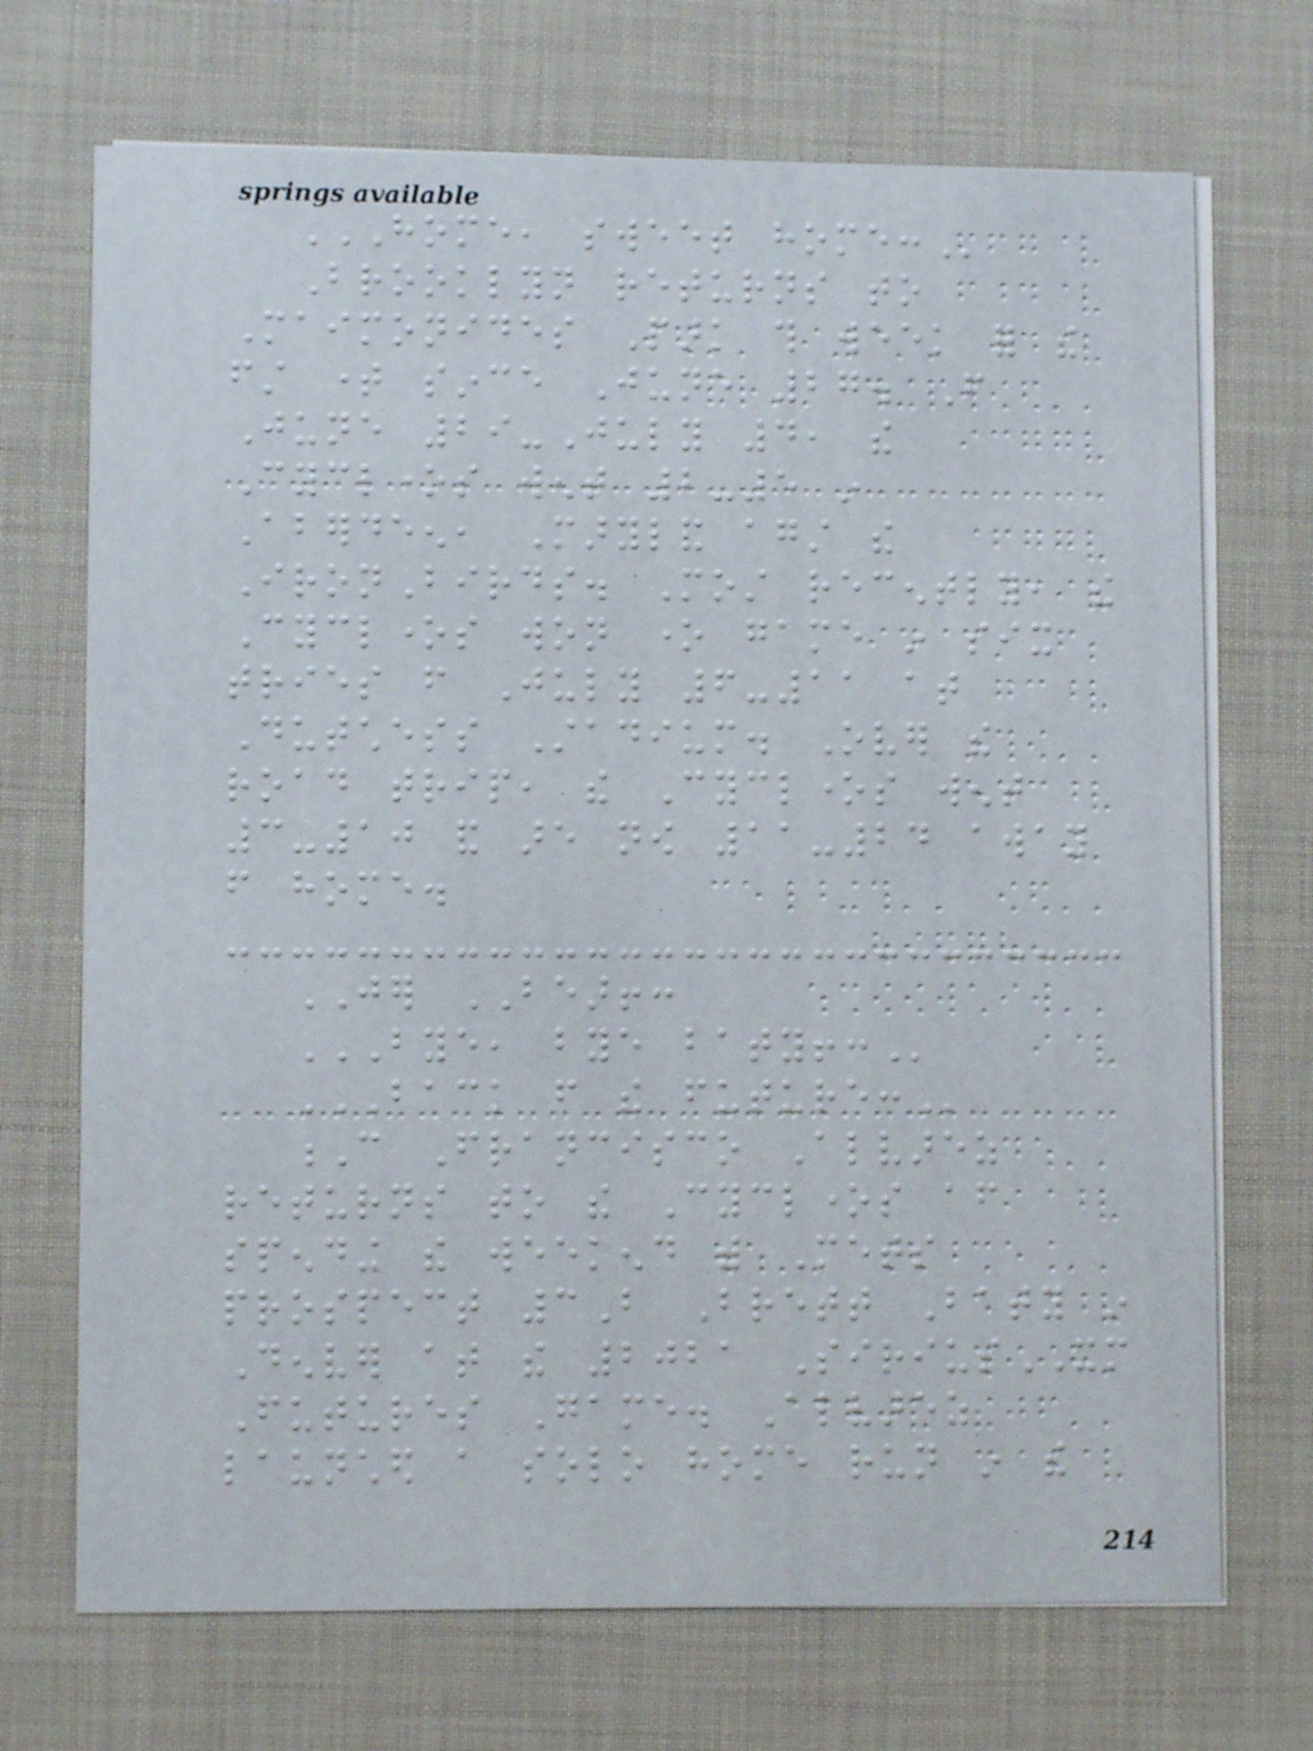HOME, SWEET HOME:
Brooklyn returns to
Maimonides Park this week for the
first time since June 27. From
June 29-July 4, the
Cyclones went 2-5 in
Aberdeen, Maryland against the
IronBirds. Most recently, the
Cyclones won one game in six
tries from July 6-11 at
Dutchess Stadium. Over the
road trip, the Cyclones went
3-10 and are now 11-24 away
from home.
JER BEAR!:
BYE, BYE BATY!:
BACK FROM THE FUTURE:
C Francisco Alvarez
returns to the Cyclones after
spending the weekend with Mets
prospect 3B Brett Baty in
Denver at the 2021 SiriusXM
Futures Game. Alvarez
launched a solo home run in the
